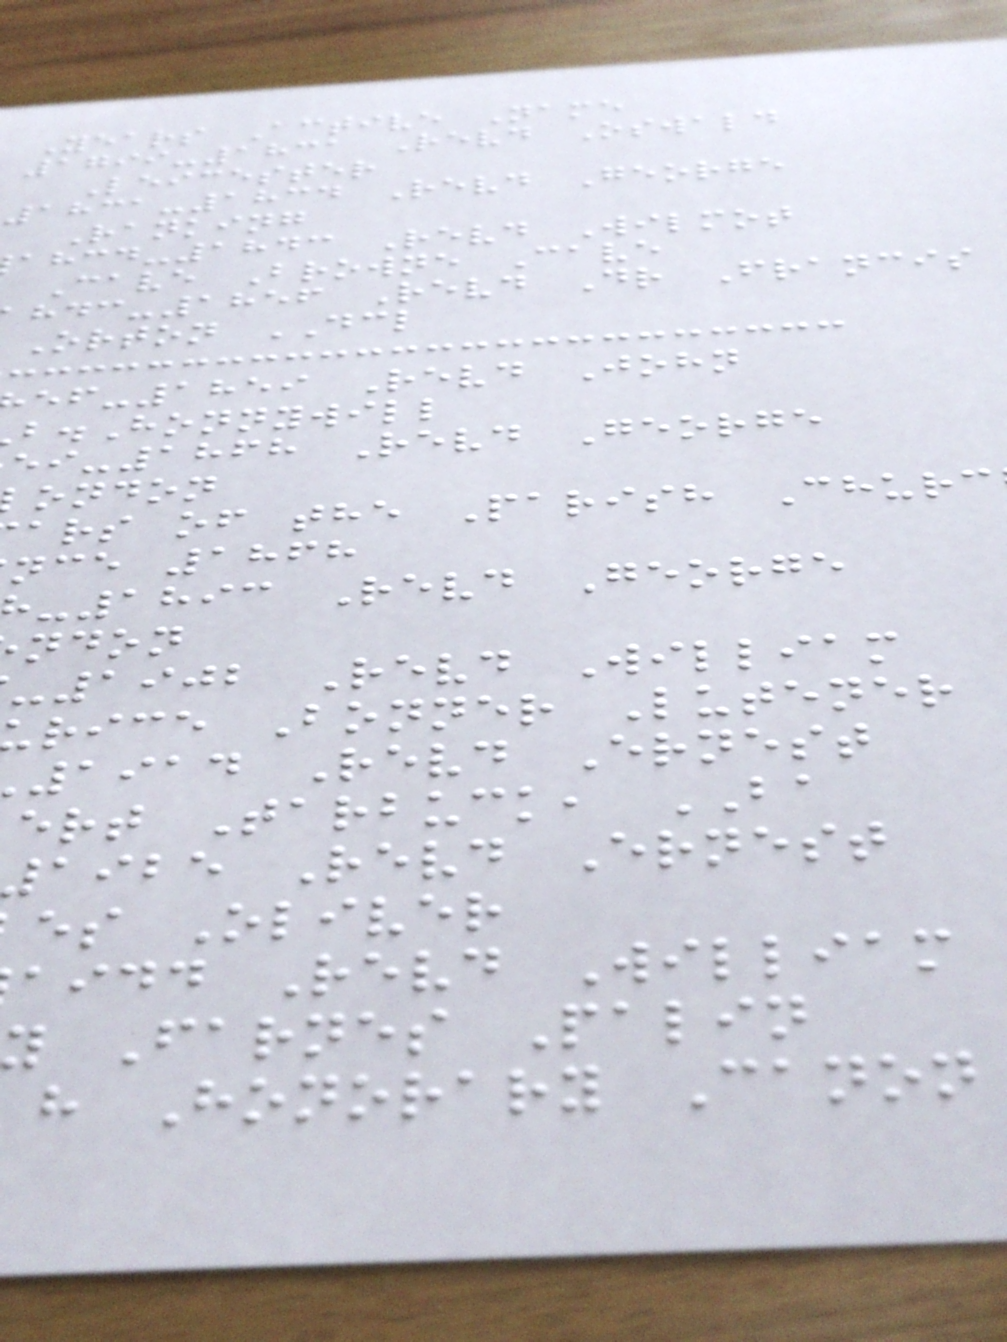Years Active Name
1799-1831 Revd Oswald
Leicester
1831-1834 Revd George
Ranking
-1843 Revd Wilmot
Cave Browne Cave
-1856 Revd Dr Francis
Orton DCL
-1859 Revd John
.Honnywill
-1868 Revd George
ondon
ars of the Parish Churc
nce 1868
-1893 Revd George
ndon
-1902 Revd William
rice Bonner Lutener
1914 Revd Ernest
ert Tarbuck, BA
aibe Revd Ernest
es Oliver
aidd Revd William
y Farnes Palin
h Honorary Canon
